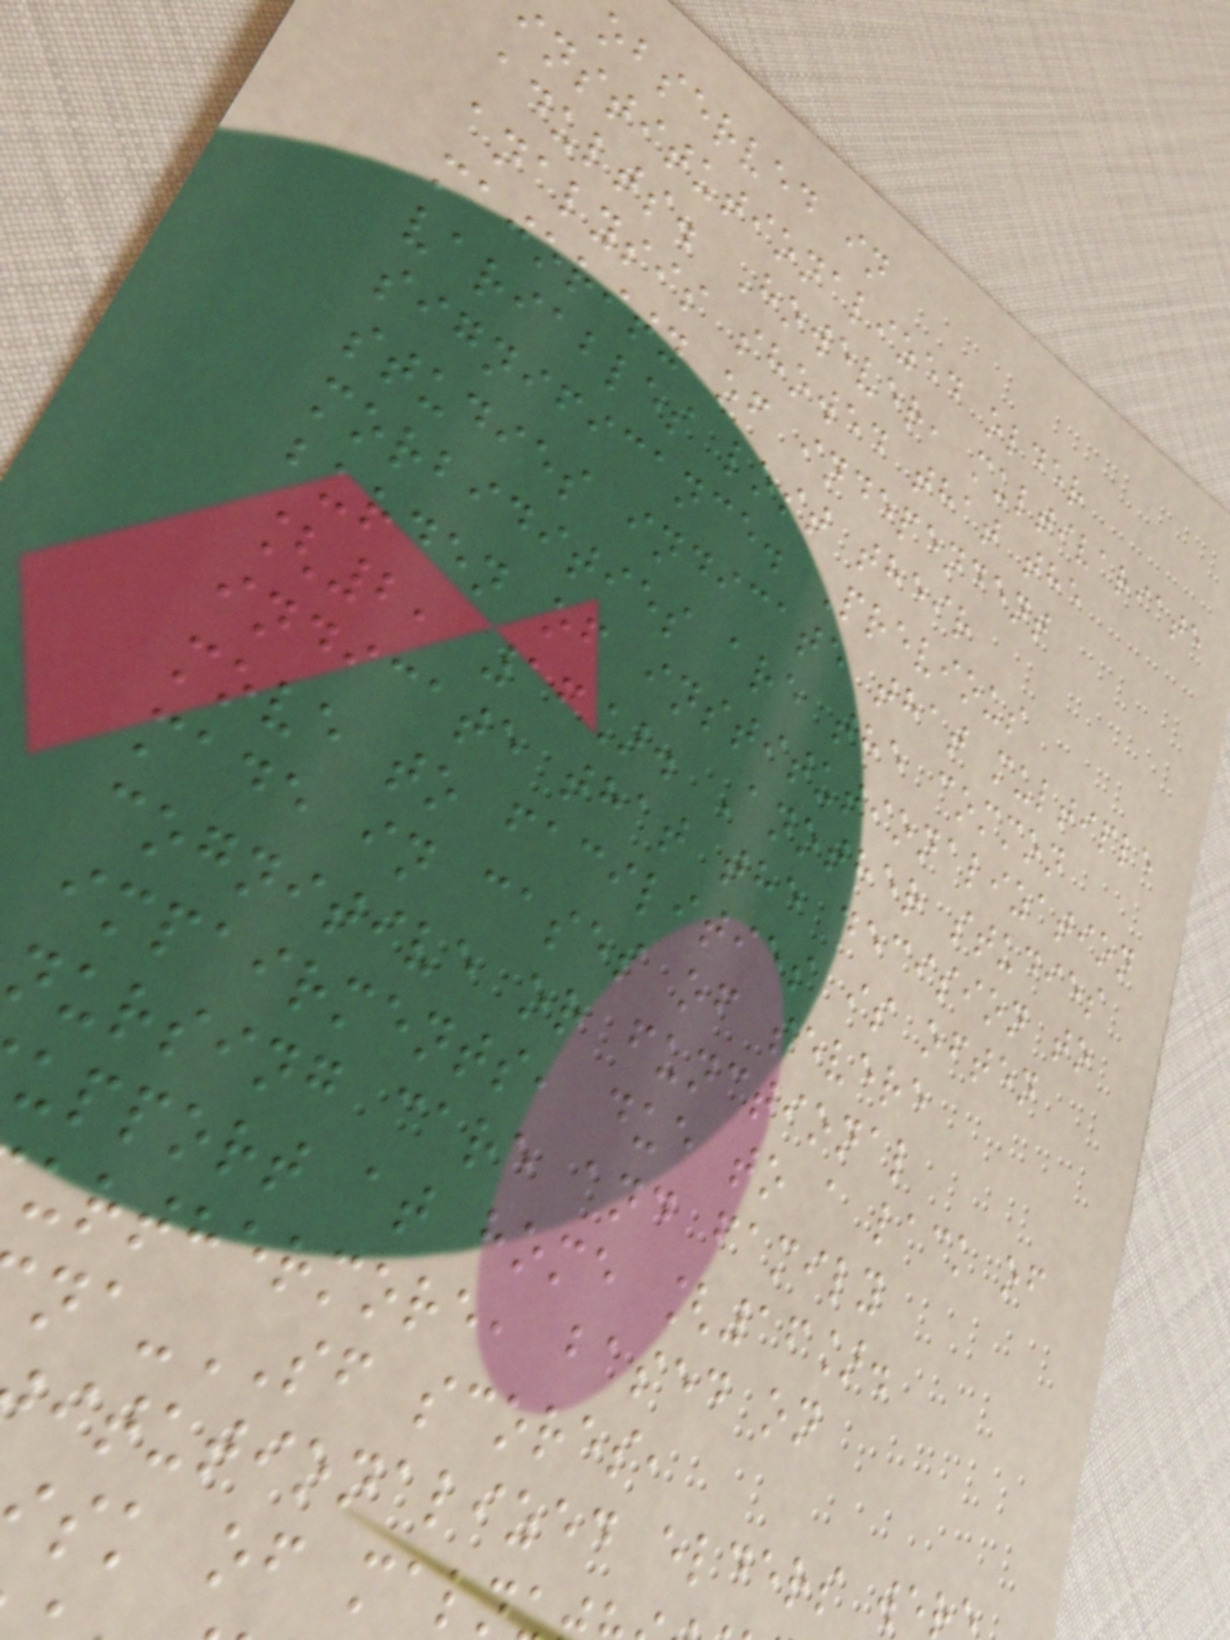observed in
institutionalized older
adults. However, multivariate
analysis showed that the
majority of independent
variables lost their
significance. Previous
studies indicate that multiple
morbidities are the common
burden of institutionalization
[2, 16]. Another studies
indicate that the decision to
move to facilities is often
made in cases of severe
cognitive or functional
impairments, due to a lack of
nursing care and family
upport at home [16].
urthermore, based on
-SF scores,
itutionalized elders we
sk of maln
